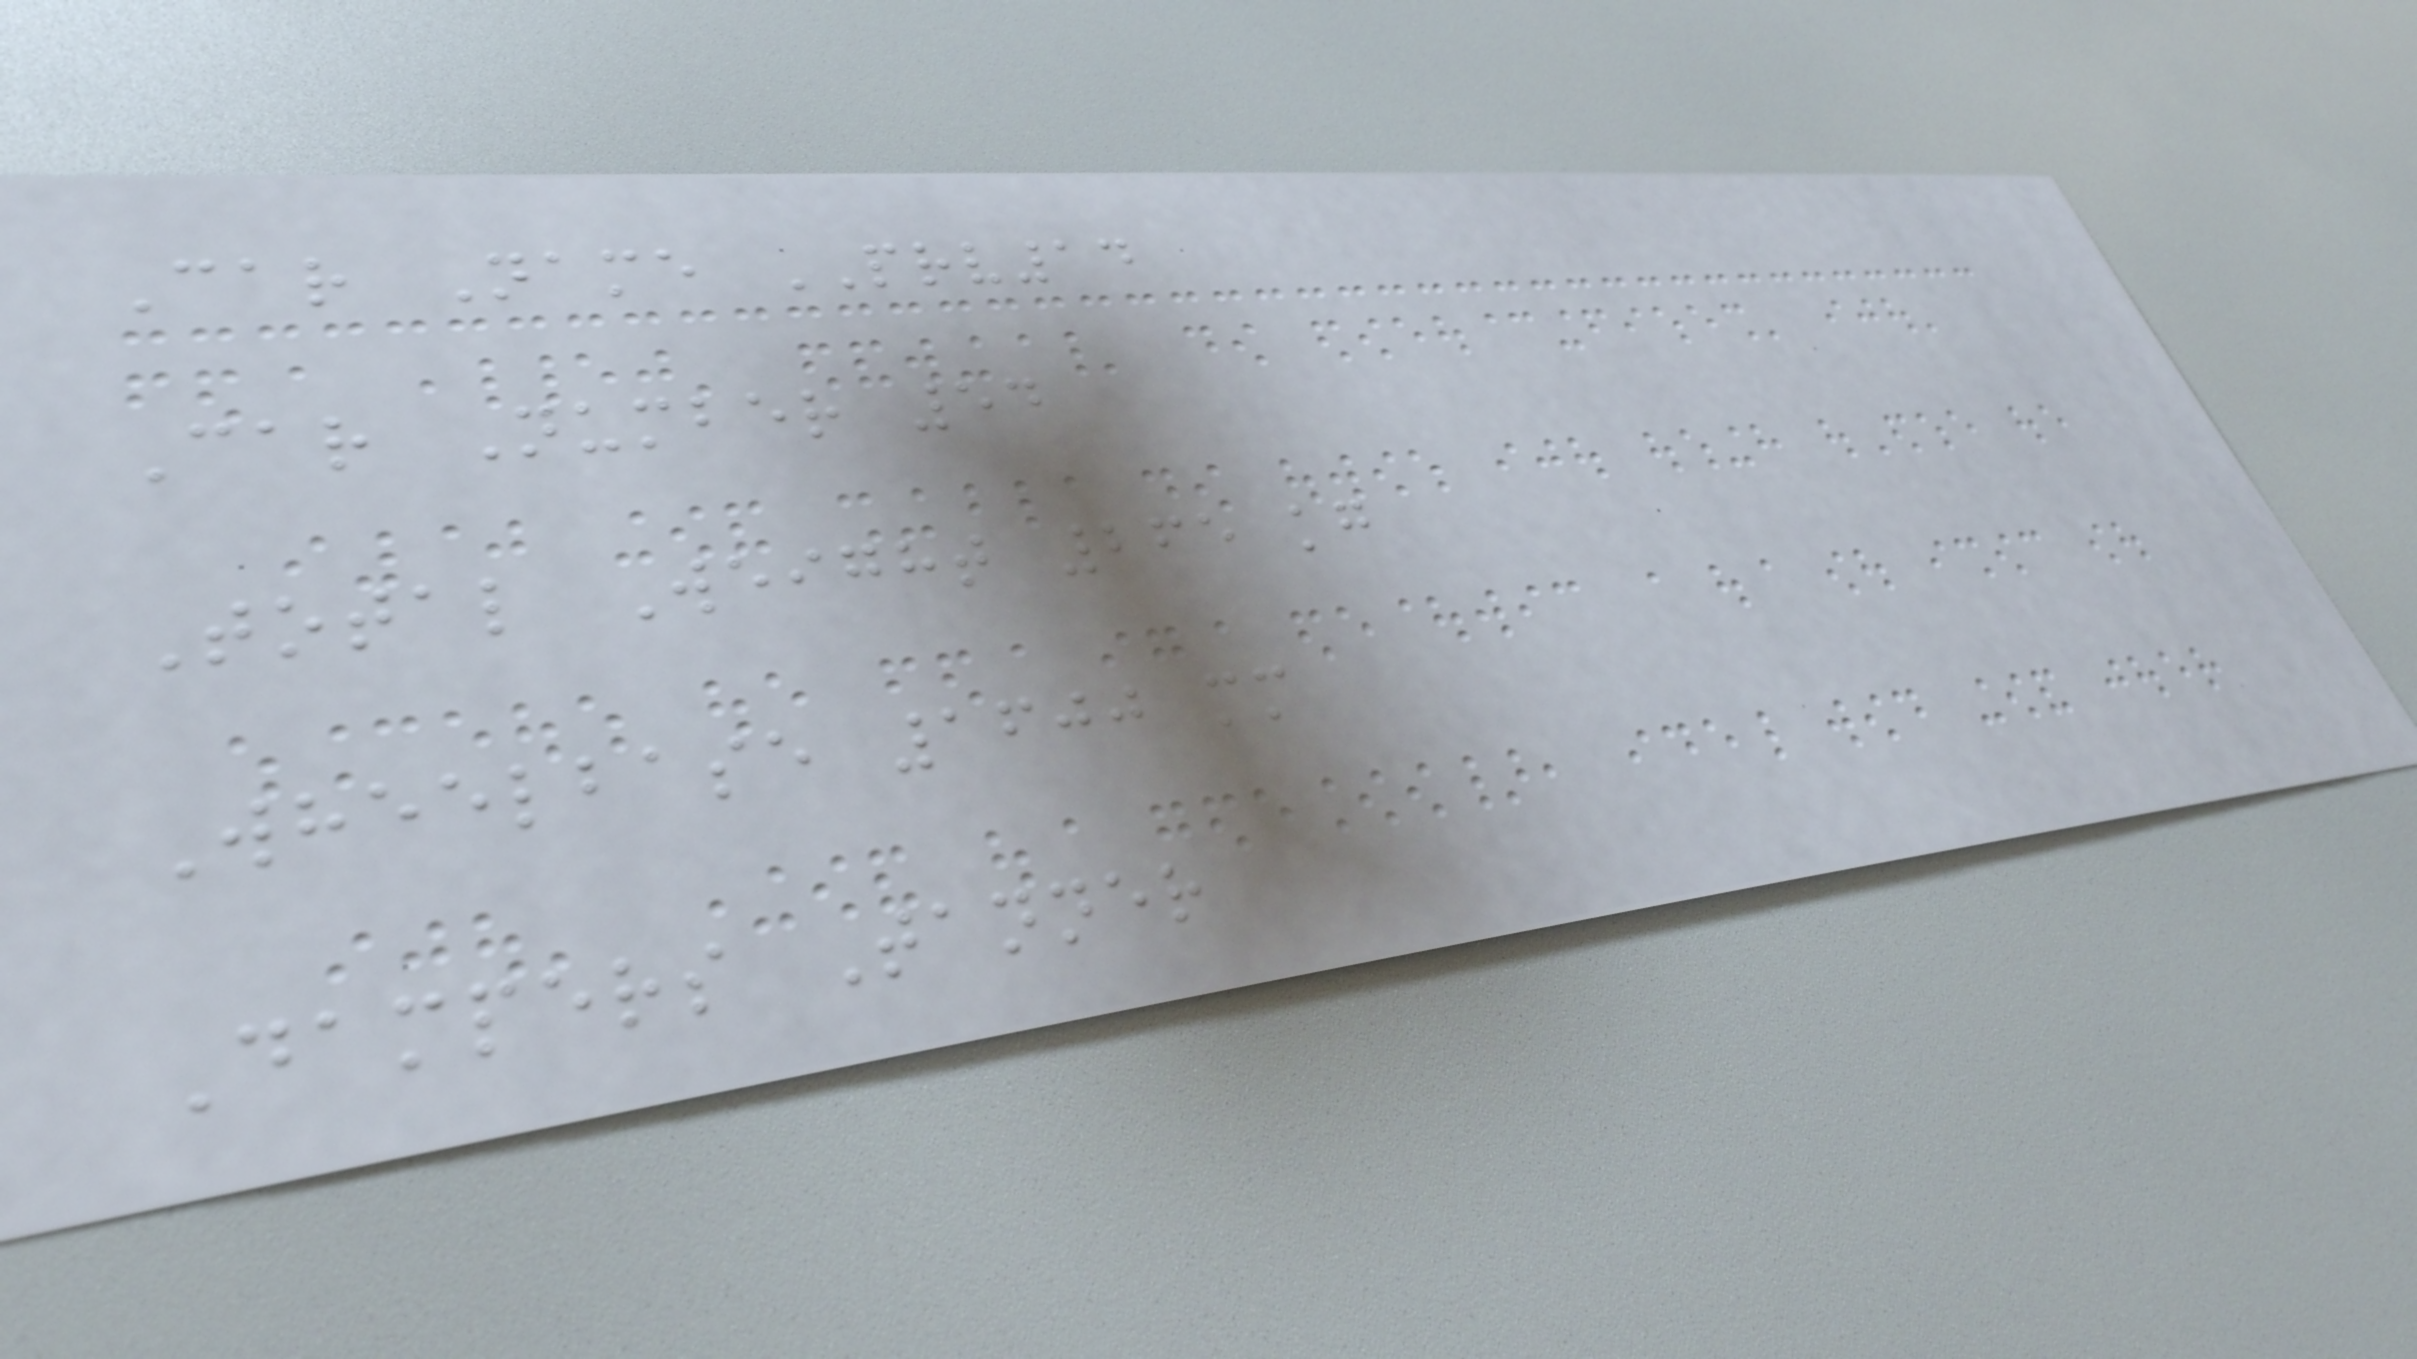Car Name PRV14
Car Number 54
Total Weight 265 kg
Wheelbase 1600 mm
Dampers Tanner
